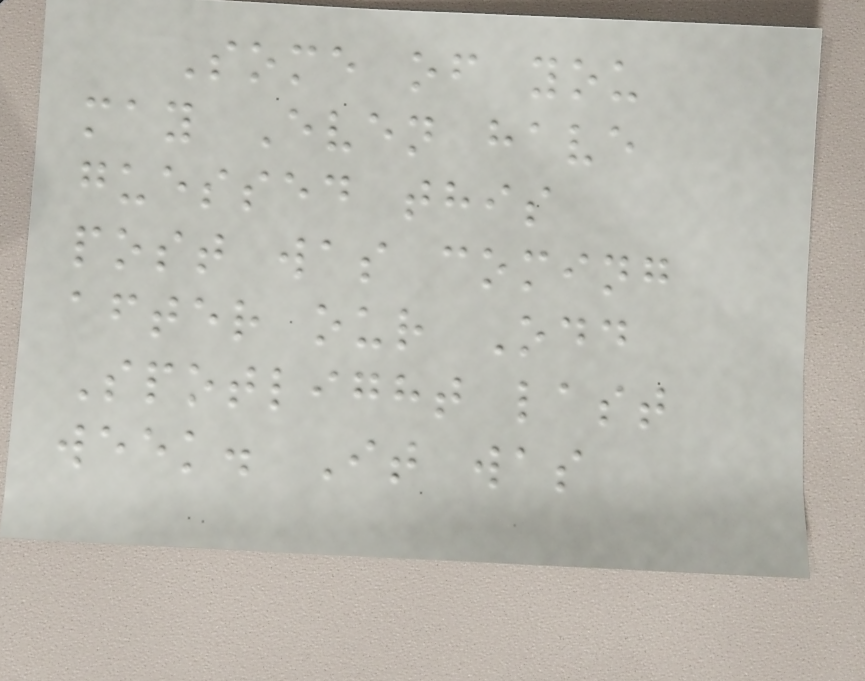Some of you
may Even have
guessed this
post was coming
after our Odd
Spotlight last
week. It was
